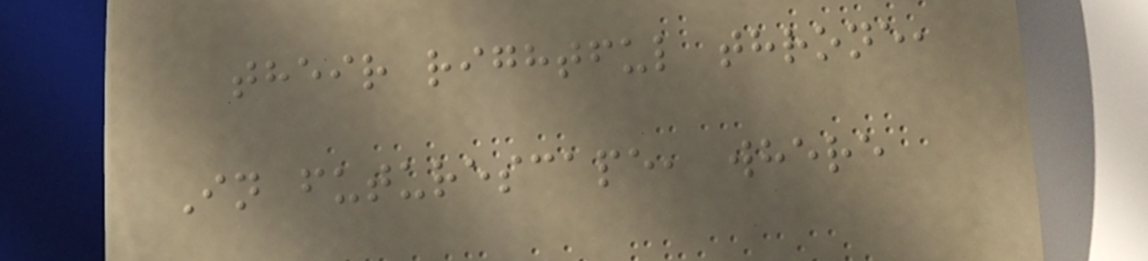their rightful throne,
In futurescape, where
